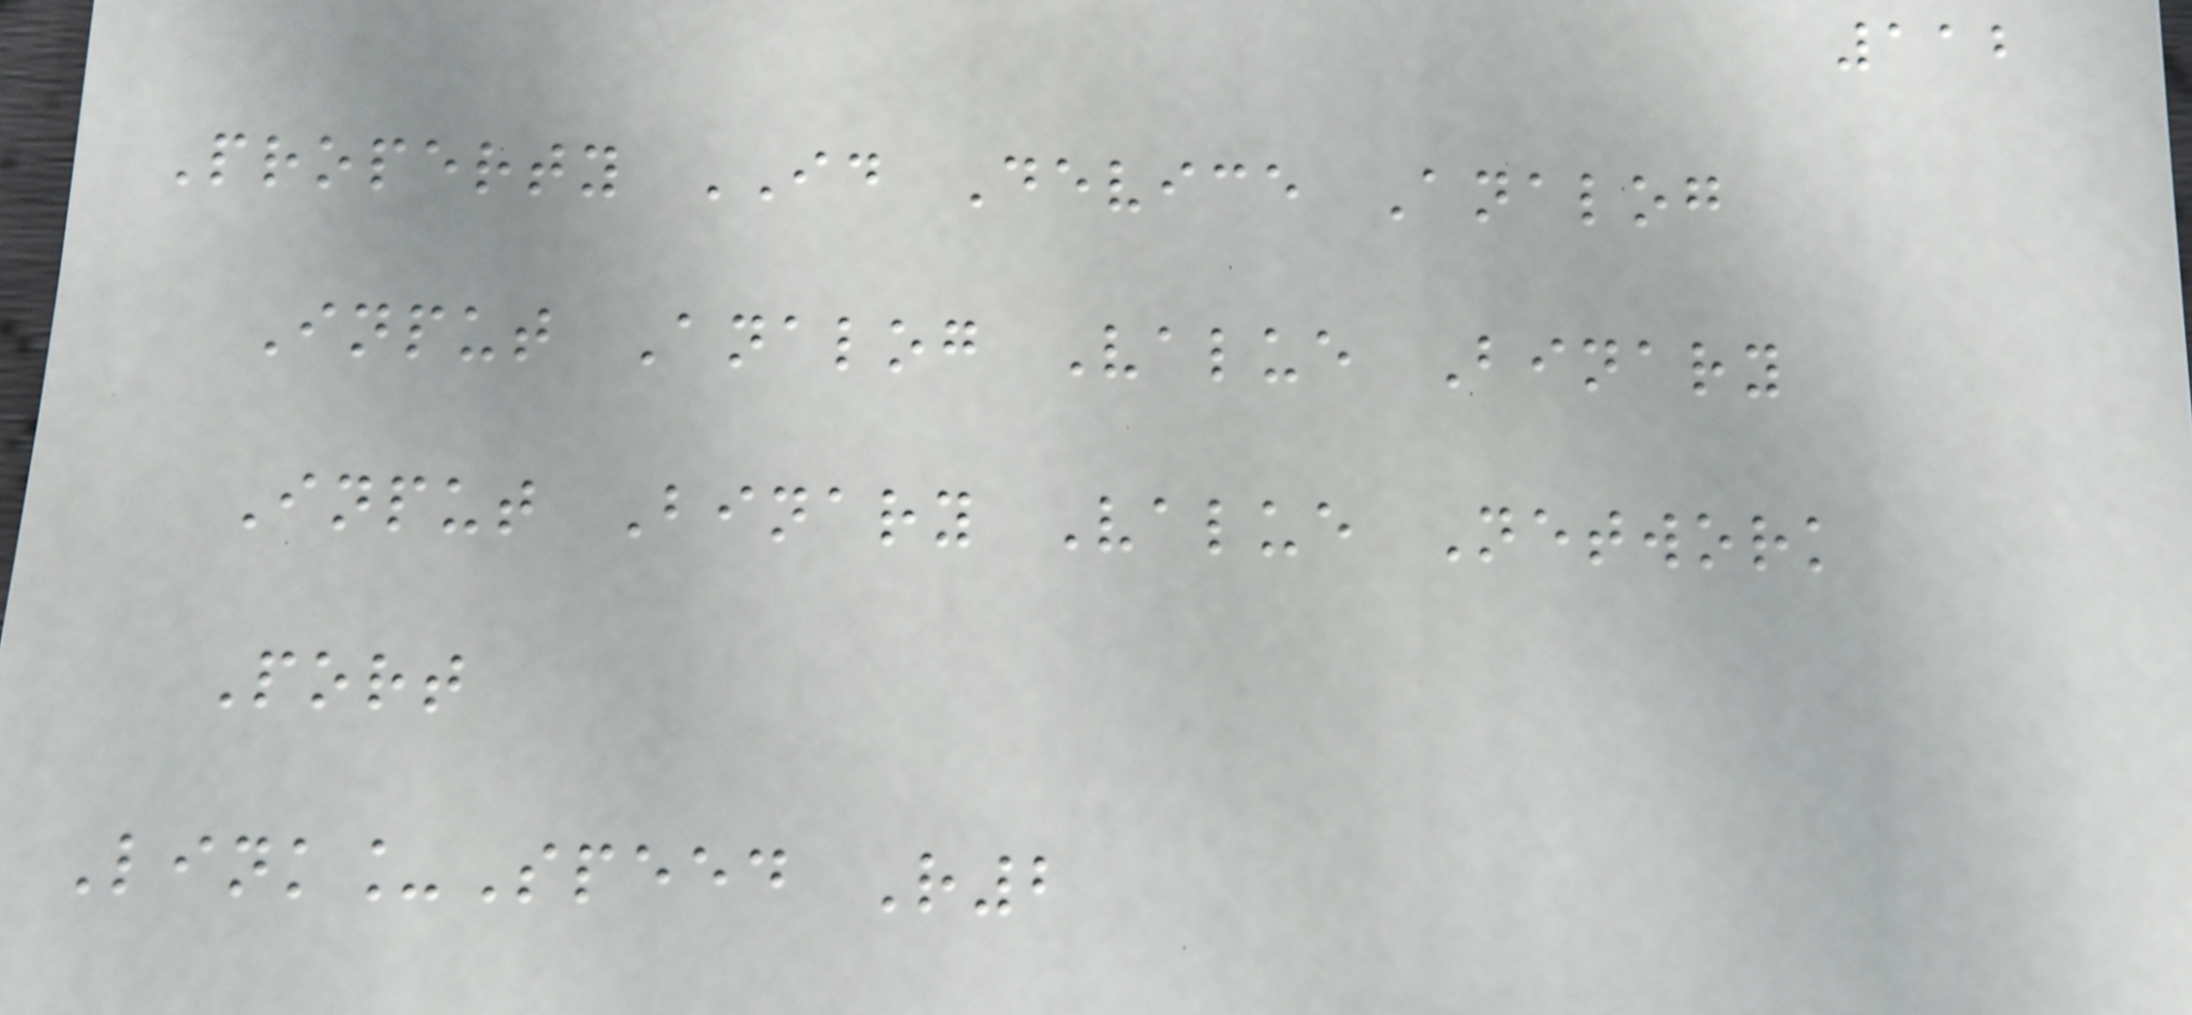112
Property ID Device Analog
Input Analog Value Binary
Input Binary Value Network
Port
Link_Speed R2
